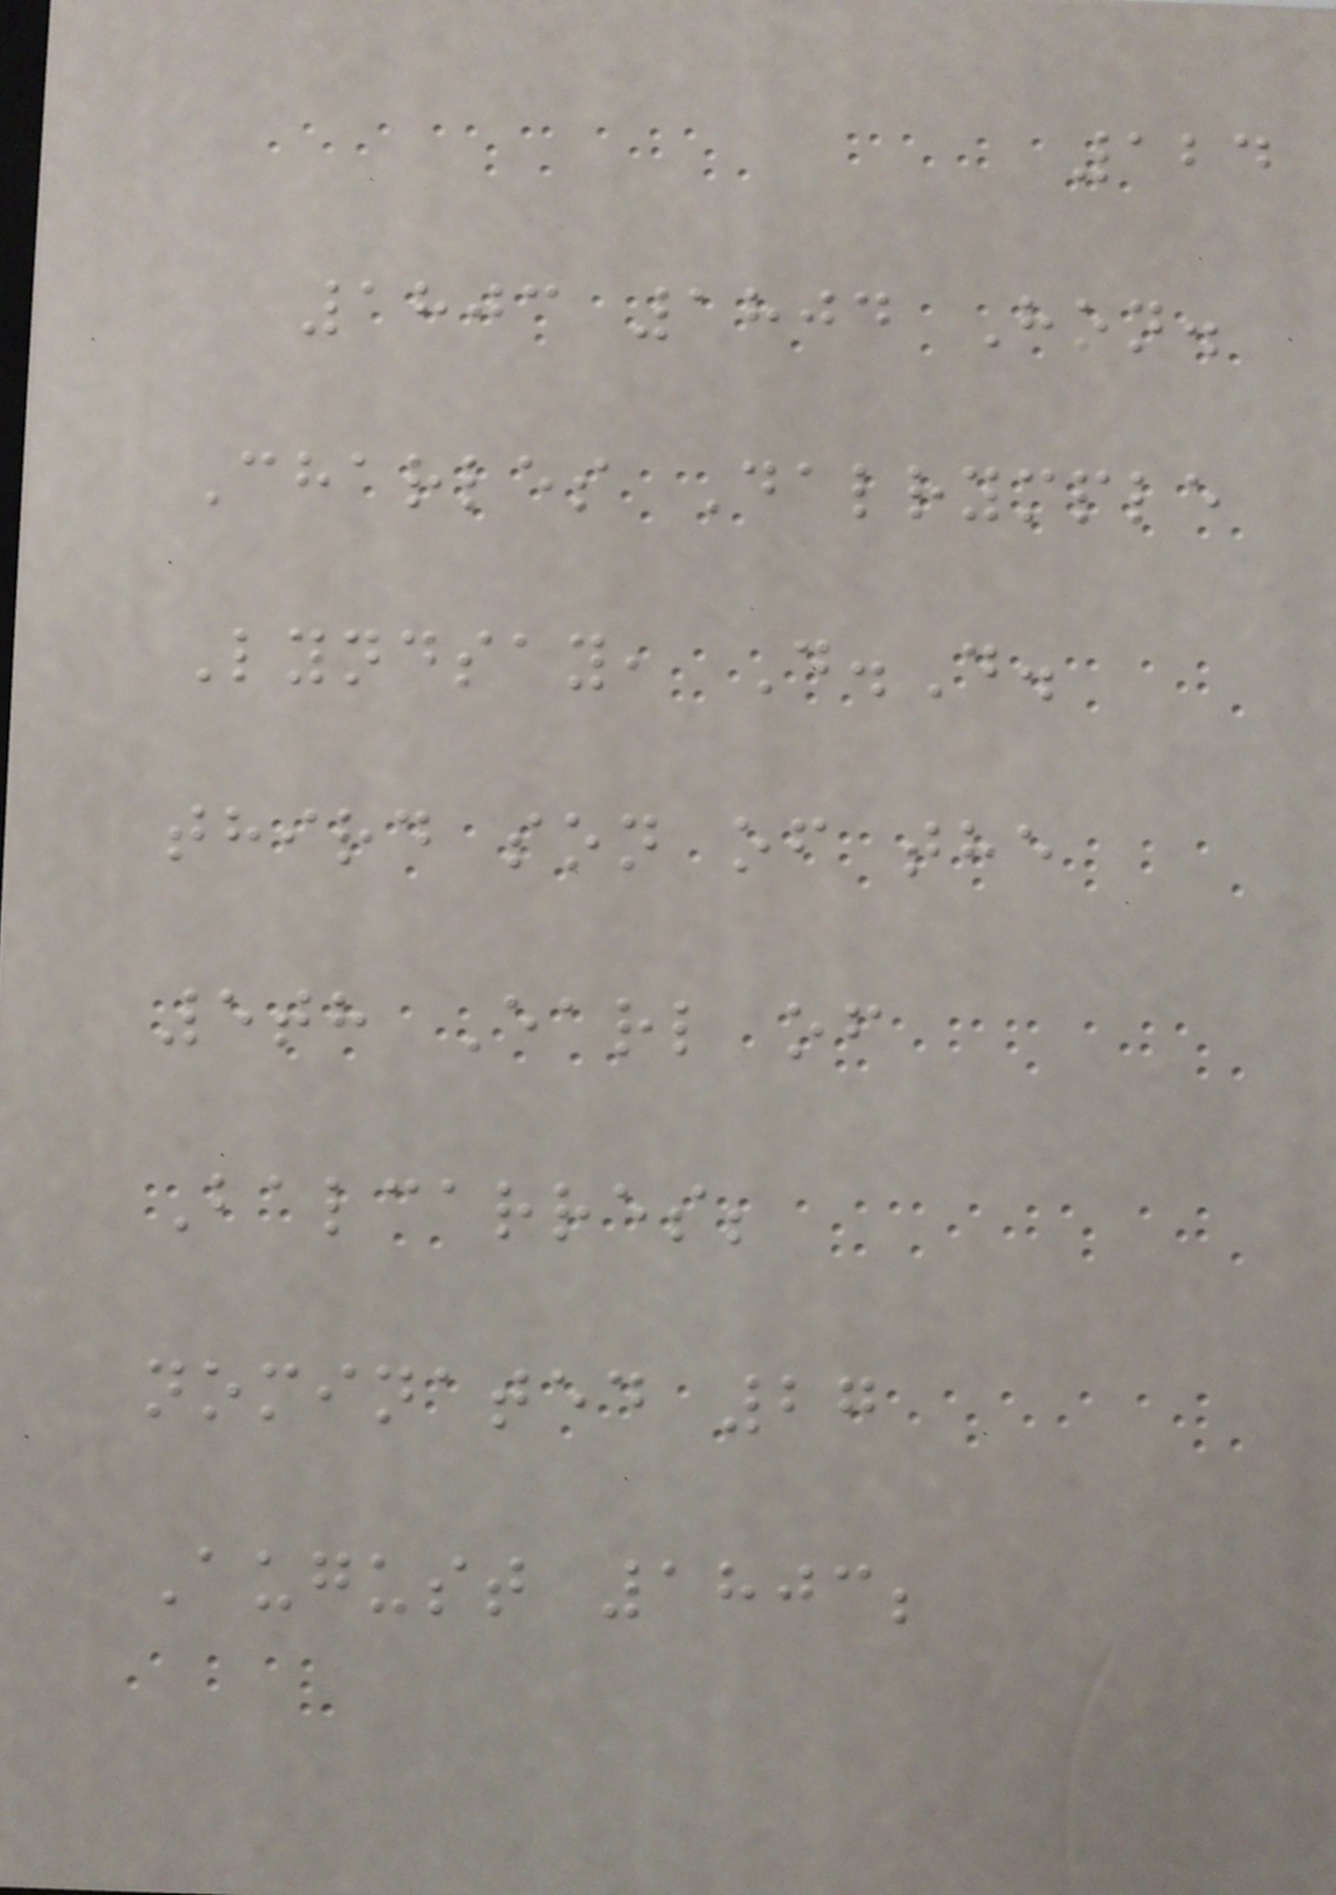124
1803 1804 Hon.
Charles Dalrymple
Lyndsay, D.D.
third son of the
5th Earl of
Balcarres;
nominated 27
August 1803;
